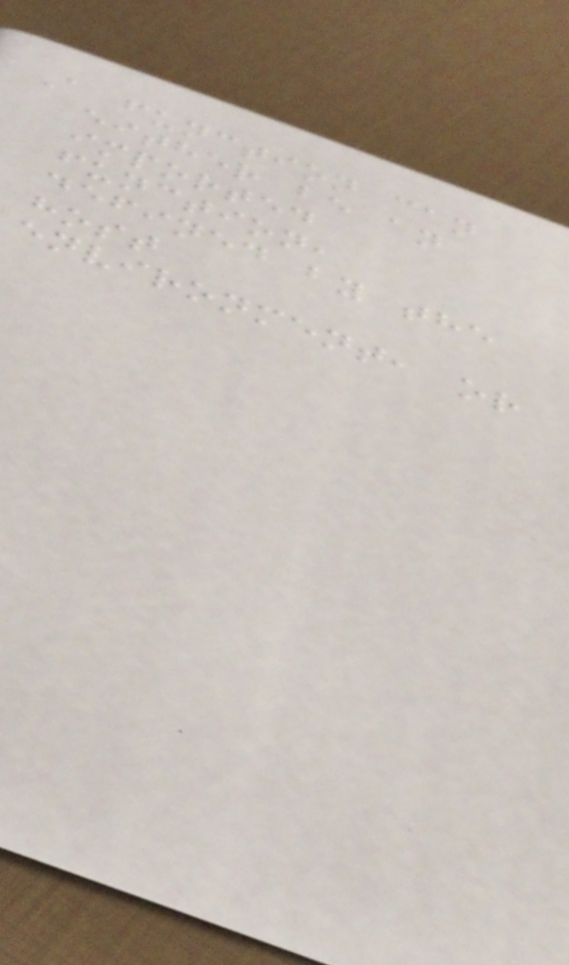A function can
either be an
imported
function,
defined by the
host
environment, or
